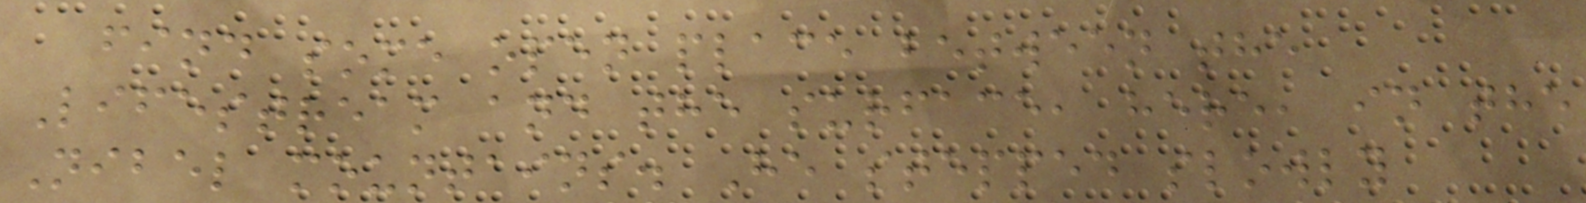find some open place between the
Lifestream and the surface, here, in the
Nibel mountains. He stepped slowly
